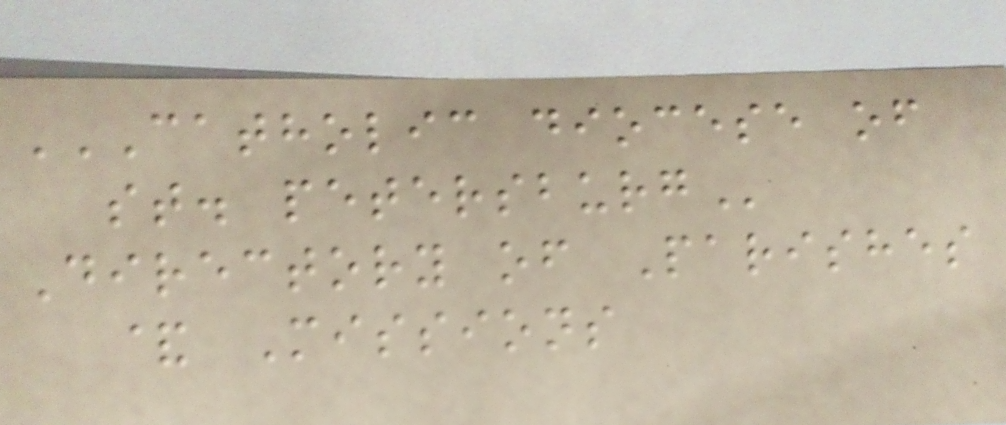CATHOLIC DIOCESE OF
ST. PETERSBURG
Directory of Parishes
& Missions
